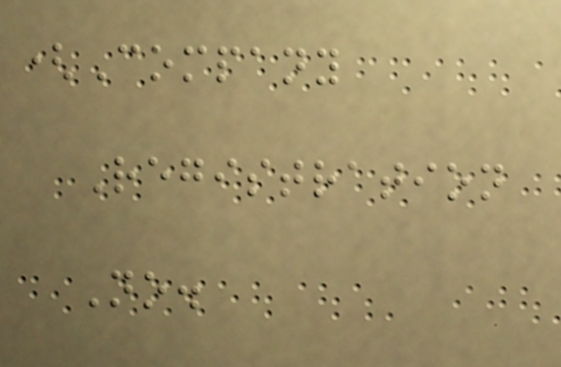(Company
Registration
No.
